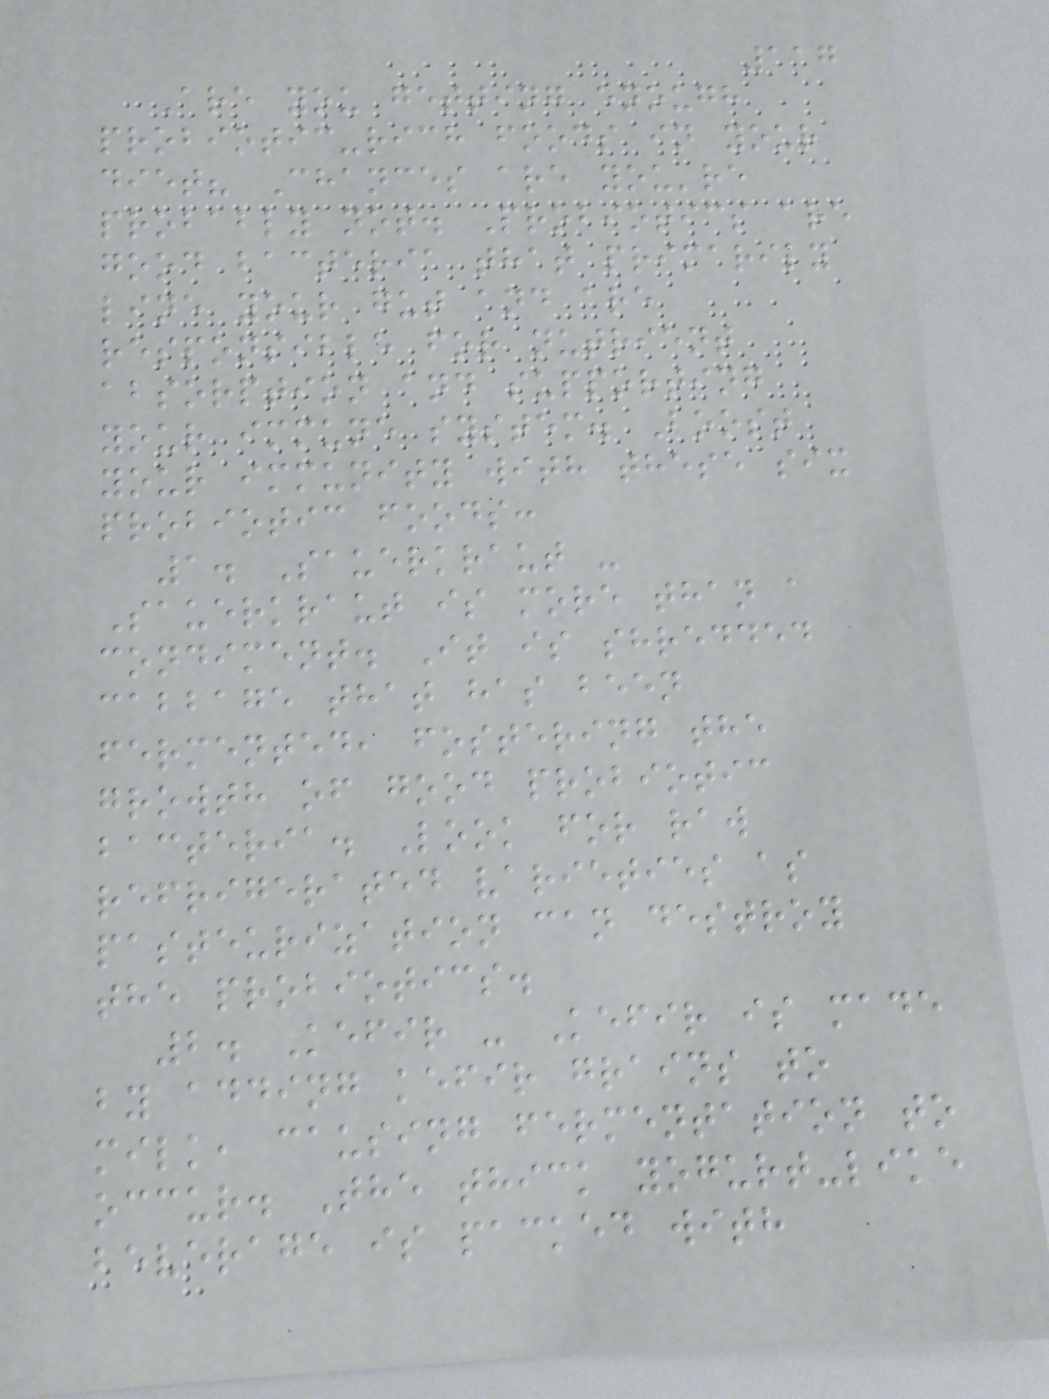117
Are you getting enough
probiotic-rich foods in your
diet? Chances are you're
probably not. Probiotics are
good bacteria that primarily
line your gut and are
responsible for nutrient
absorption and supporting
your immune system. Boost
your immunity with these six
probiotic foods:
1. Sauerkraut -
Sauerkraut is more than a
condiment. It is shredded
cabbage that has been
fermented, fostering the
growth of good probiotic
bacteria. Look for raw
refrigerated varieties as
pasteurization can destroy
the probiotics.
2. Kefir - Kefir is made
by adding kefir grains to
milk, causing fermentation to
occur. The thick yogurt-like
beverage is packed with
